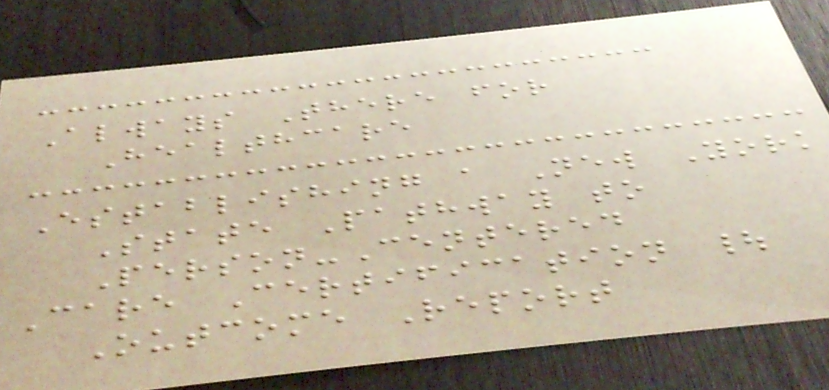Always There for
Healthcare
Establishing a New York
State Pathway to
Person-Centered
Care Certification |
Outcome Report
